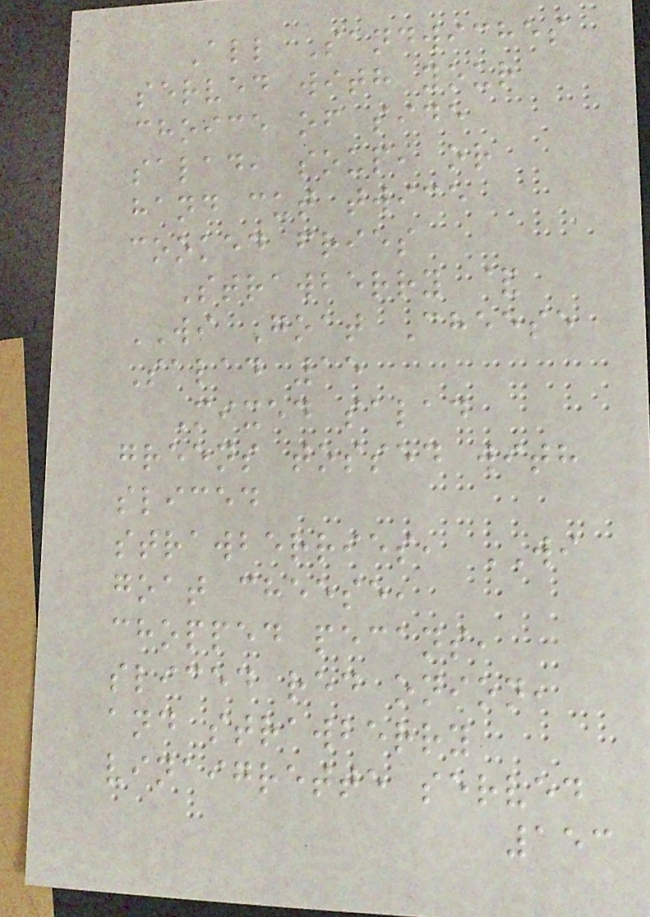All Sandwiches
served with your
choice of side
salad, soup, or
hand cut twice
cooked fries
Strawberry &
WI Goat Cheese
Salad 15
Mixed salad
greens tossed with
sliced
strawberries, WI
goat cheese,
chopped pecans,
sliced red onion,
and strawberry
vinaigrette served
153
